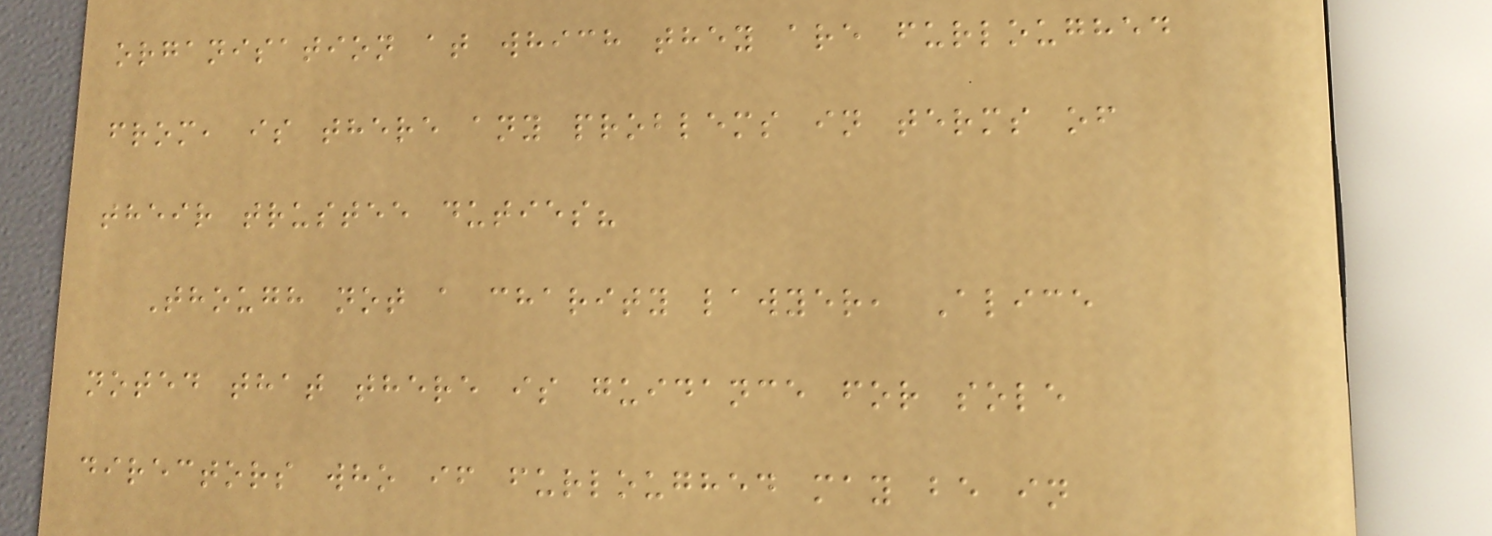organisation at which they are furloughed
from, is there any problems in terms of
their trustee duties?
Though not a charity lawyer, Alice
noted that there is guidance for sole
directors who if furloughed may be in
